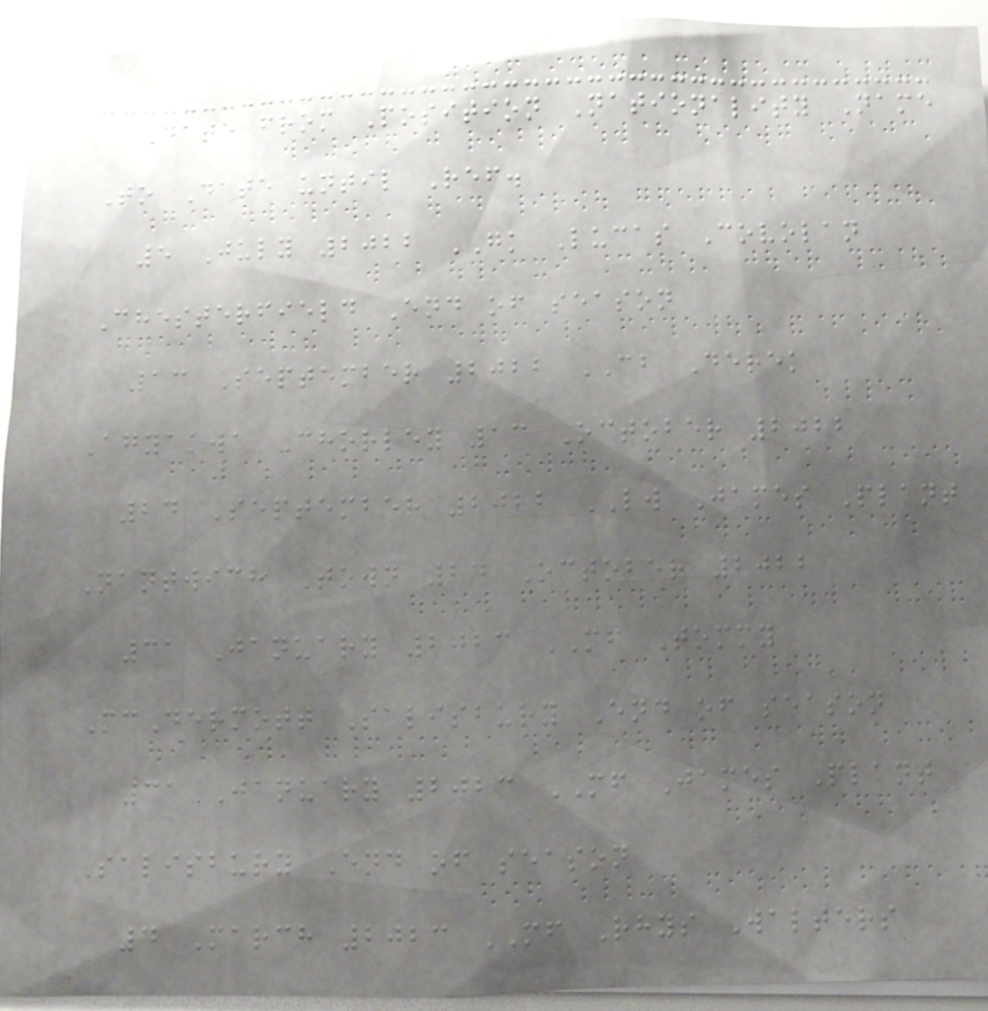Date from Position Nationality Name
To Date until Ref.
5 July 2022 GK Lucas Covolan
Chesterfield End of season
13 September 2022 CB Derek
Agyakwa Chorley 13 October 2022
24 September 2022 LW James Plant
Nantwich Town 24 October 2022
31 January 2023 MF Tommy
McDermott Salisbury End of season
31 January 2023 MF James Plant
Salisbury End of season
4 March 2023 MF Rhys Walters
